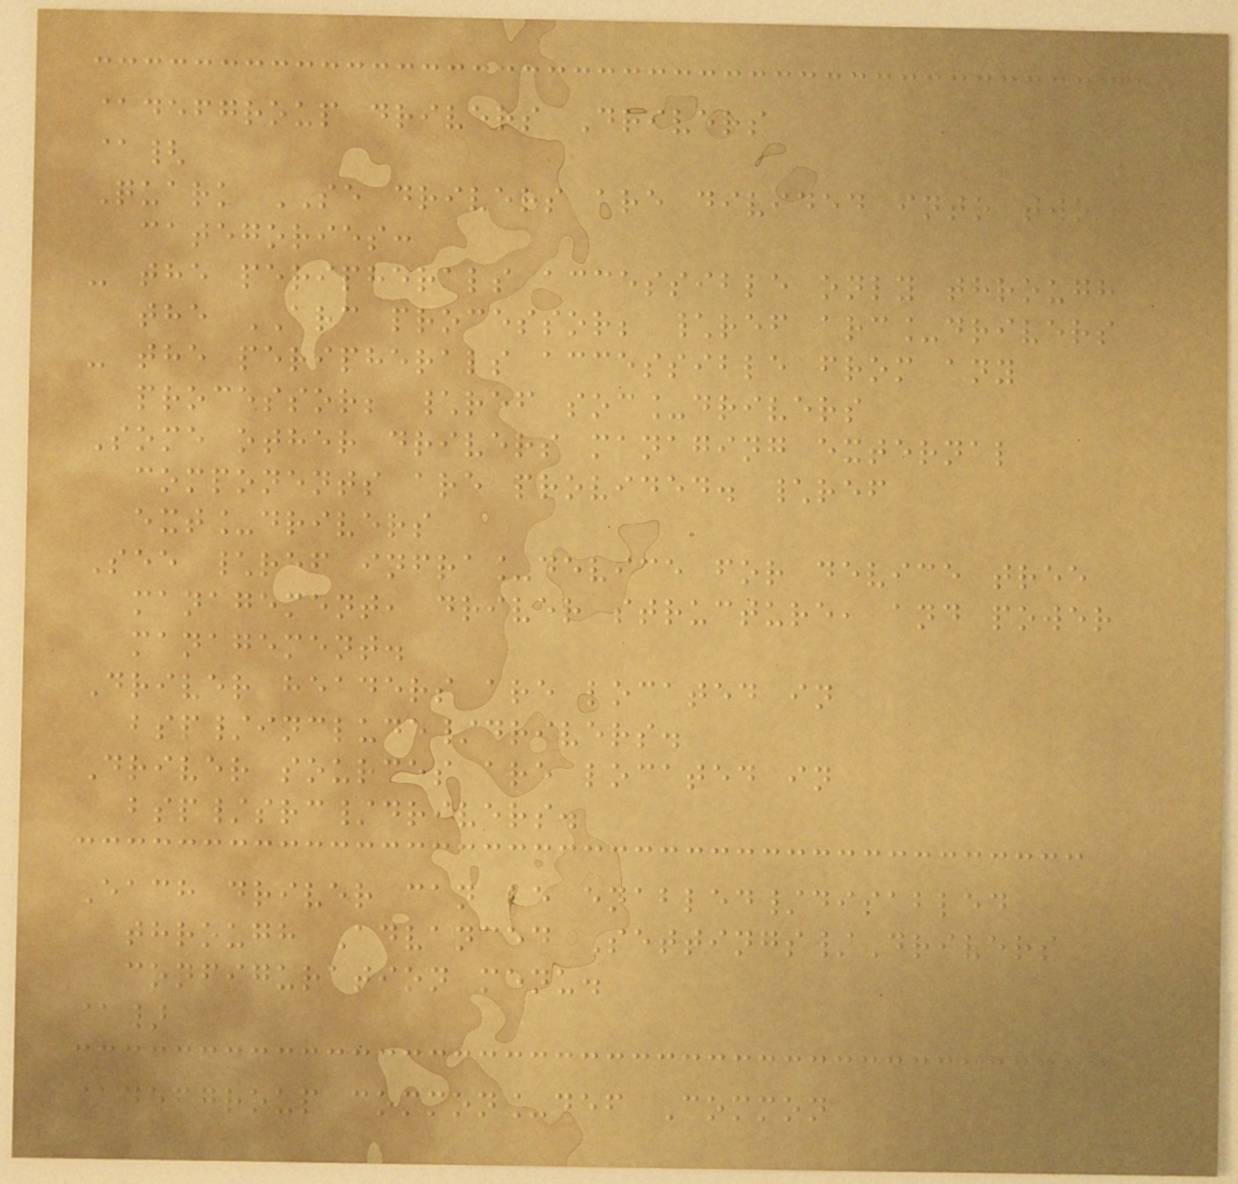@defgroup drivers Drivers
@{
Quark SE drivers are divided into two
categories:
- the peripherals accessible only through
the ARC processor; \ref arc_drivers
- the peripherals accessible from any
processor; \ref soc_drivers
Some other drivers managing external
components are provided. \ref
ext_drivers
See \ref infra_device for device tree
management, driver structure, and power
management.
Driver headers are located in
bsp/include/drivers.
Driver sources are located in
bsp/src/drivers.
Each driver can be enabled/disabled
through Advanced Settings/Drivers
configuration menu.
@}
@defgroup common_def Common
